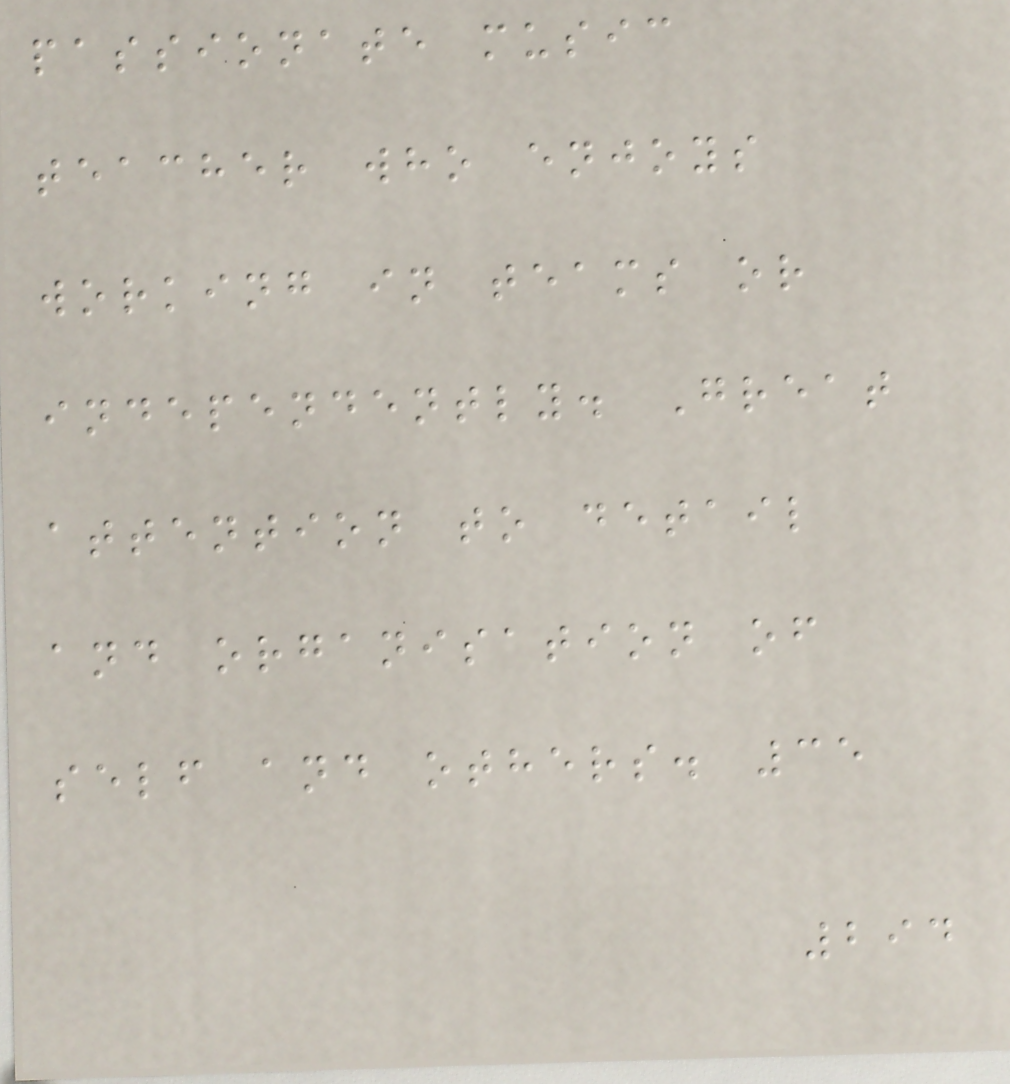passionate music
teacher who enjoys
working in teams or
independently. Great
attention to detail
and organisation of
self and others. 35
294
